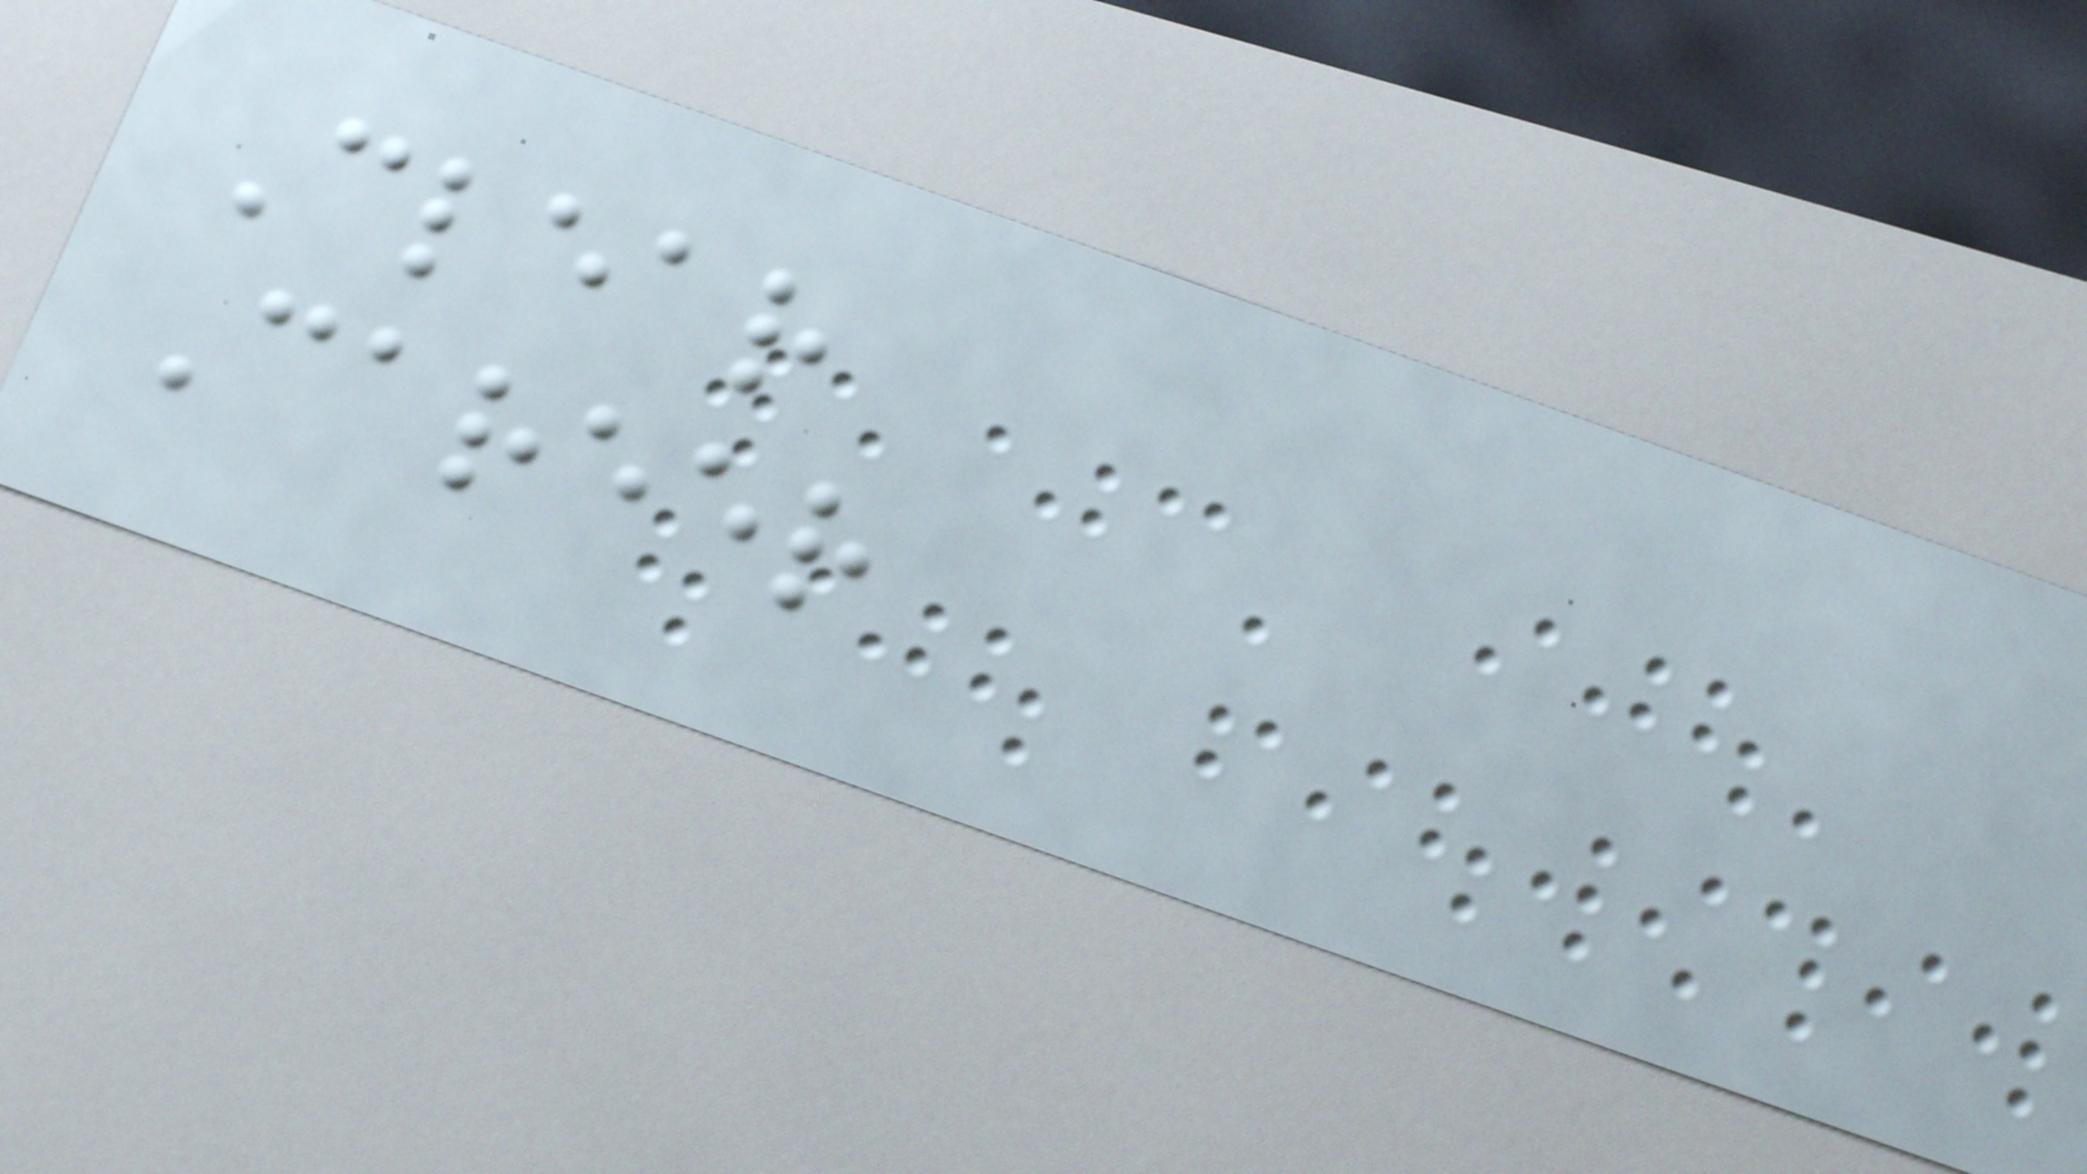Clear
Career
